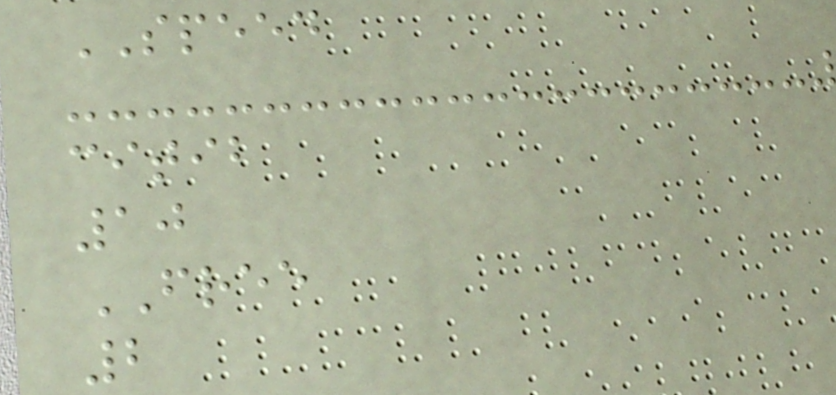SPEED
citib
10
FREE
2
